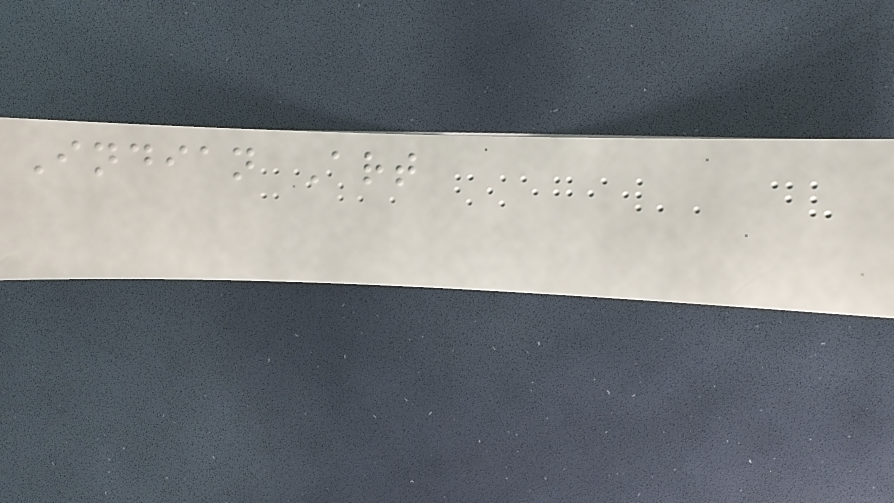Indian Art
